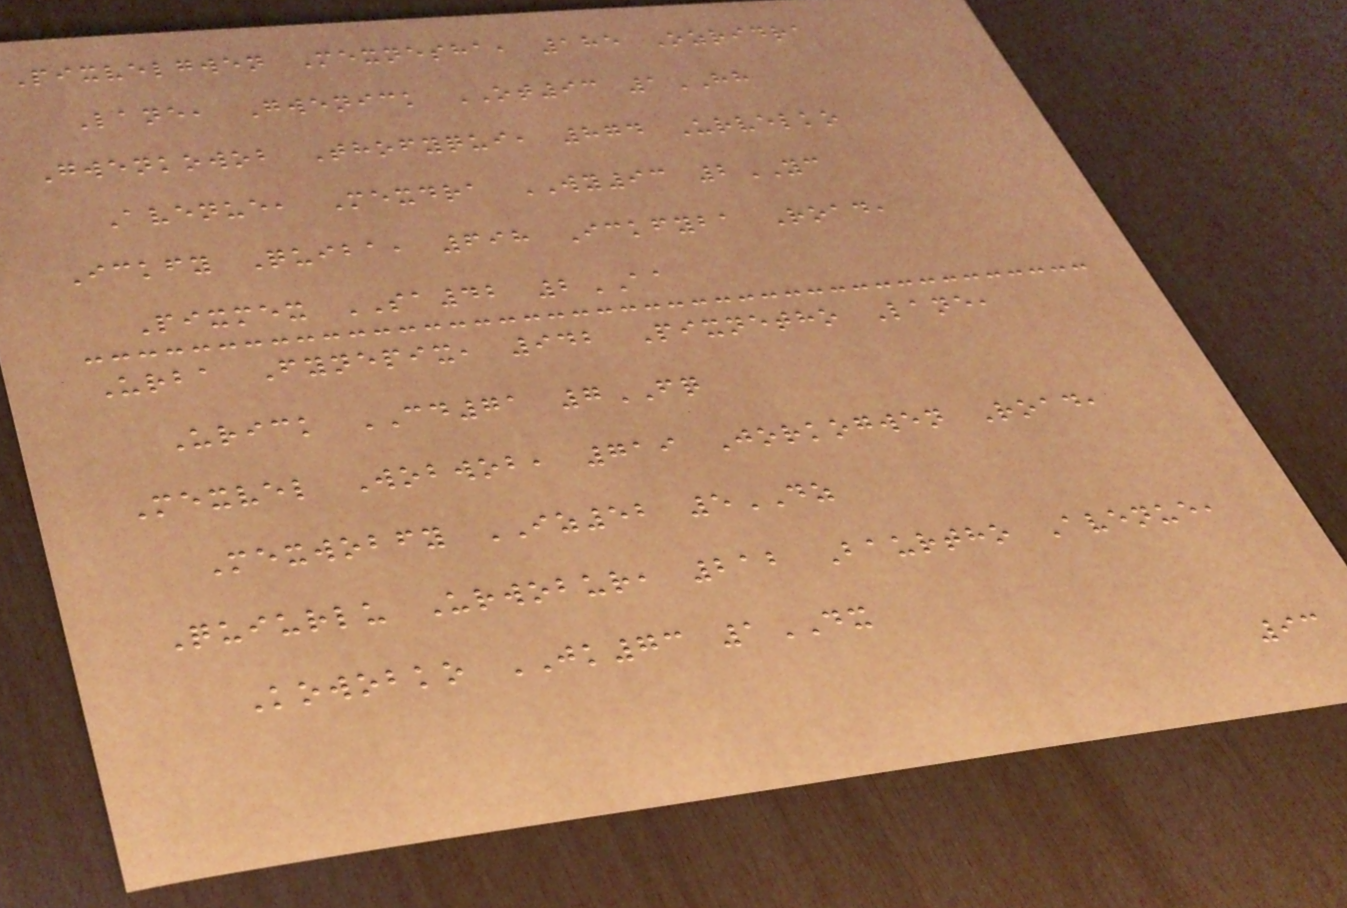Pixvelgwen Mexnesha, 185 Ozridra
Lane, Gwenick OT93 1HH
Gwenkowob Thofyqui, 874 Urvelko
Avenue, Mexdra WY93 2YC
Ickfy Quiba, 698 Ickfyba Road,
Pixmex SA42 2AA
Urba Fynepix, 942 Pixnetho Lane,
Urick CD71 7FQ
Mexvel Wobwob, 719 Jorkogwen Road,
Mexwobfy IZ52 5DZ
Quiurlu Urwobur, 212 Baurtho Avenue,
Kowobko JK73 1DX
93
